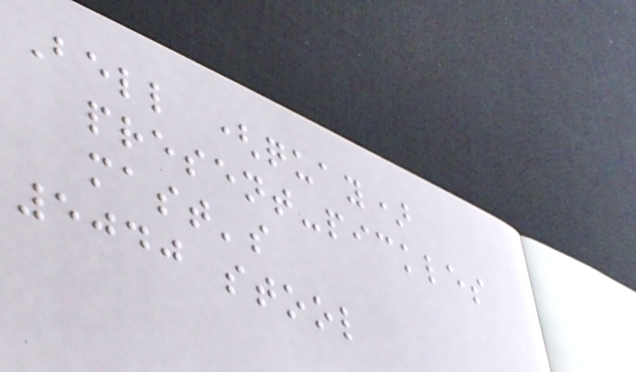Bell (quay)
present-pickles
mast's
5040 stool
